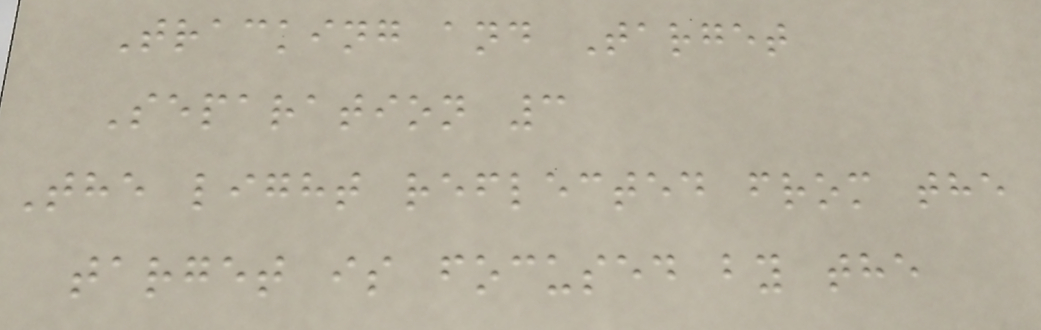Tracking and Target
Separation 3
The light reflected from the
target is focused by the
